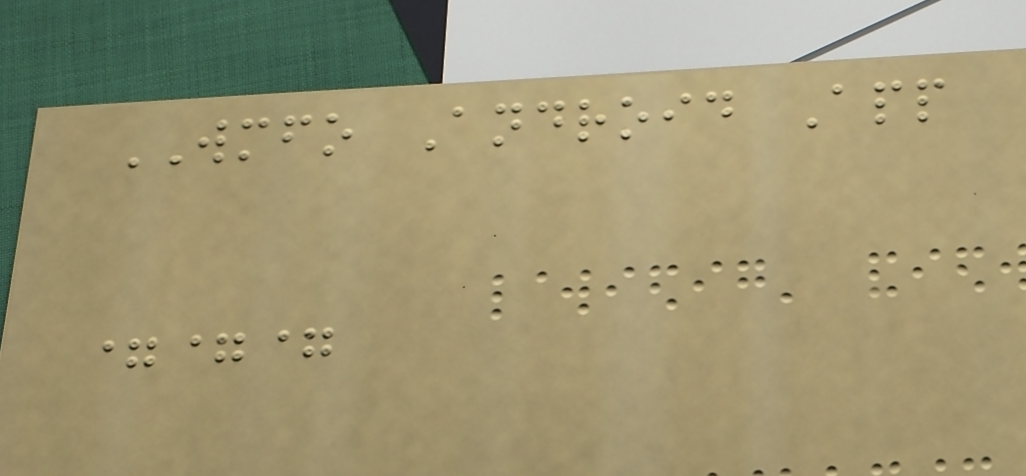WMFO Android App
===
